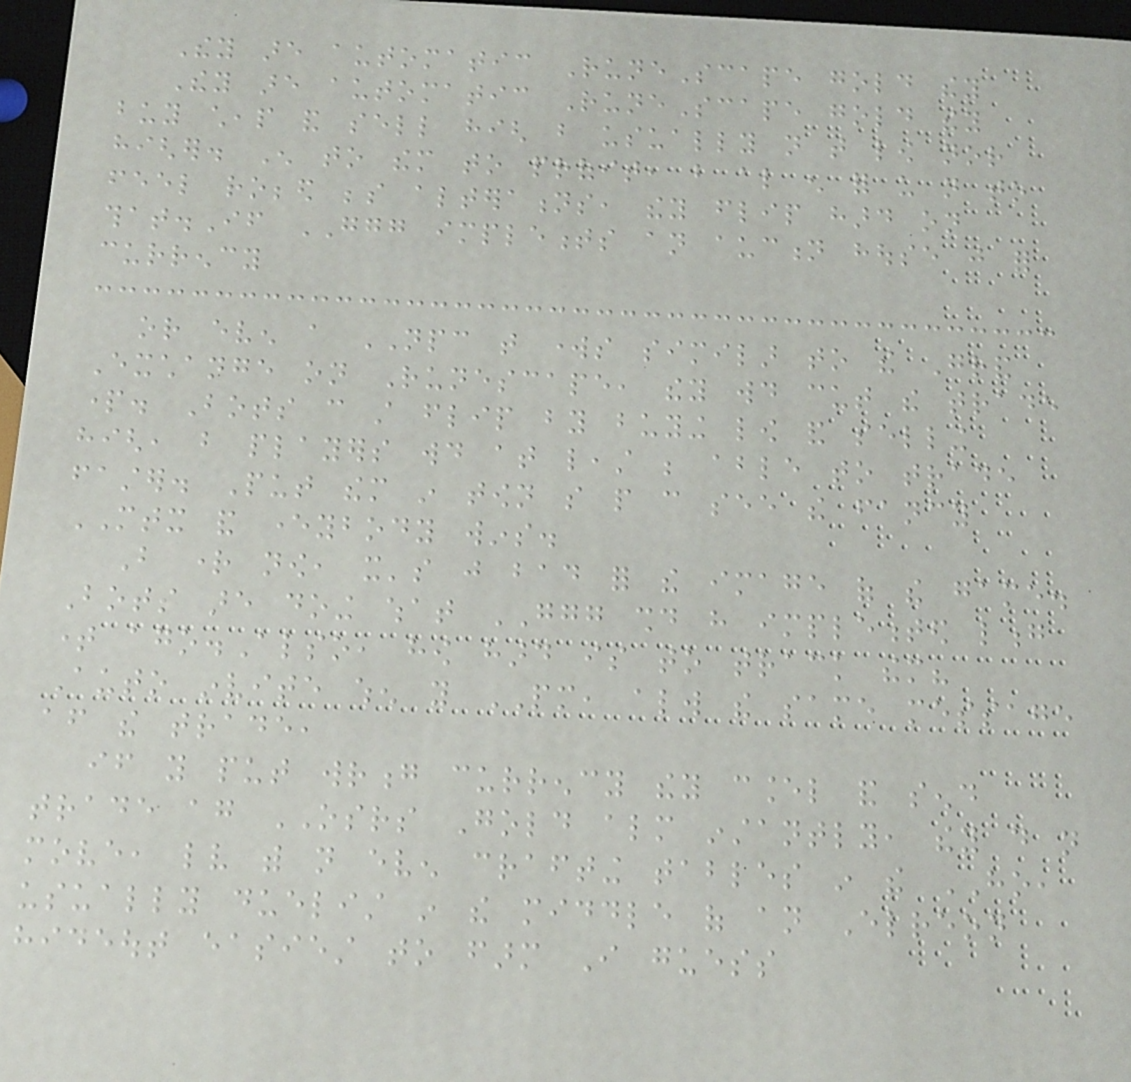They are automatic RuneScape gold they
They are automatic RuneScape gold they
buy cheap and sell high but usually not that low nor
higher. Enough to them to profit, but also enough for us not to
feel robbed beside alterations, they flip hard on
that.If GGG implements an auction house just for
currency
or even a NPC that works similar to the Grand
Exchange on Runescape, they would cut the trade
part. Bots can still flip by buying low and selling
high, but players would at least be able to trade
faster. Put them in town so people can see the fancy
MTX and everybody wins.
But right now, it's just bad for the image of the game.
Bots are doing what GGG should have implemented long
time ago.Also, how hard is to track them?
Auto invite when you PM, always the same message
after the trade,
if you put wrong currency they cancel and send
trade again OSRS Gold almost instantly, they do not
move, lv with not even crafting tables in the HO,
usually duelist in the middle of an Elreon
hideout easiest to farm I guess
